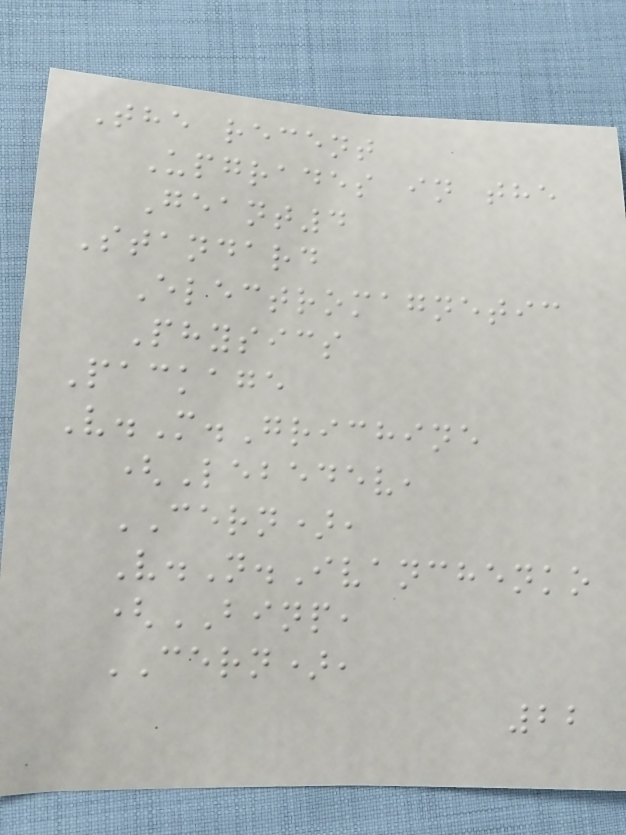The recent
Upgrades in the
Geant4
Standard
Electromagnetic
Physics
Package
V.M.Grichine
(Lebedev,
CERN),
V.N.Ivanchenko
(BINP,
CERN),
22
